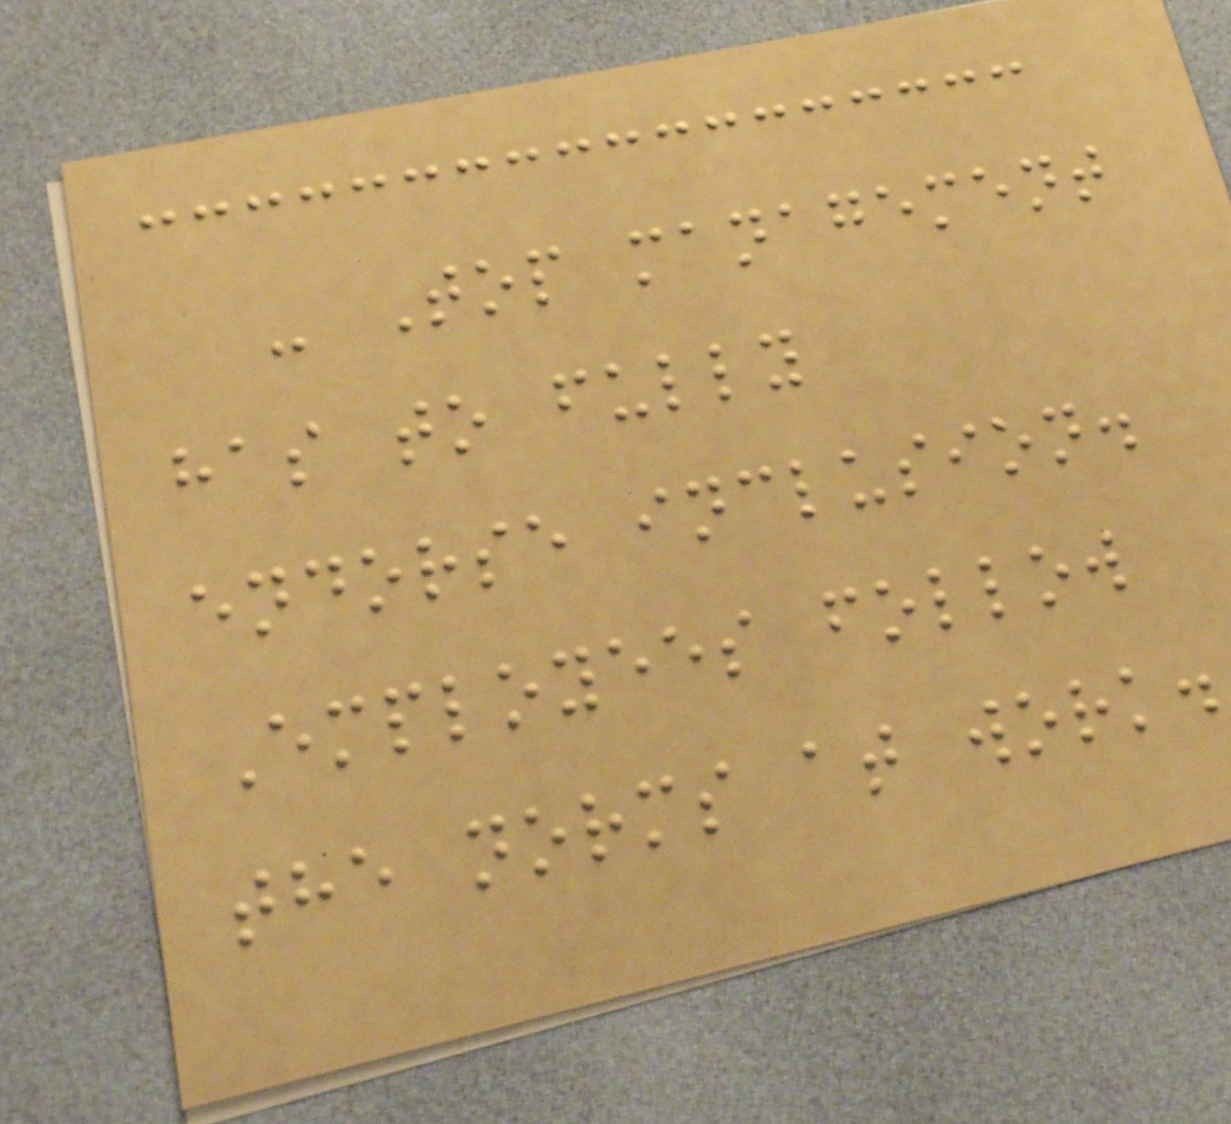- Top management
has to fully
endorse inclusion.
Employees follow
the norms at work.
